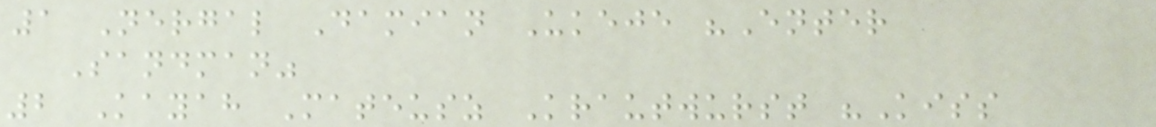1 Nergal Damian Ukeje "Enter
Sandman"
2 Kayah Mateusz Krautwurst "Kiss
